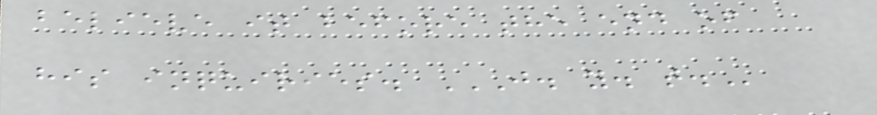believe it before the end of
his inquiries. J. Y. T.
